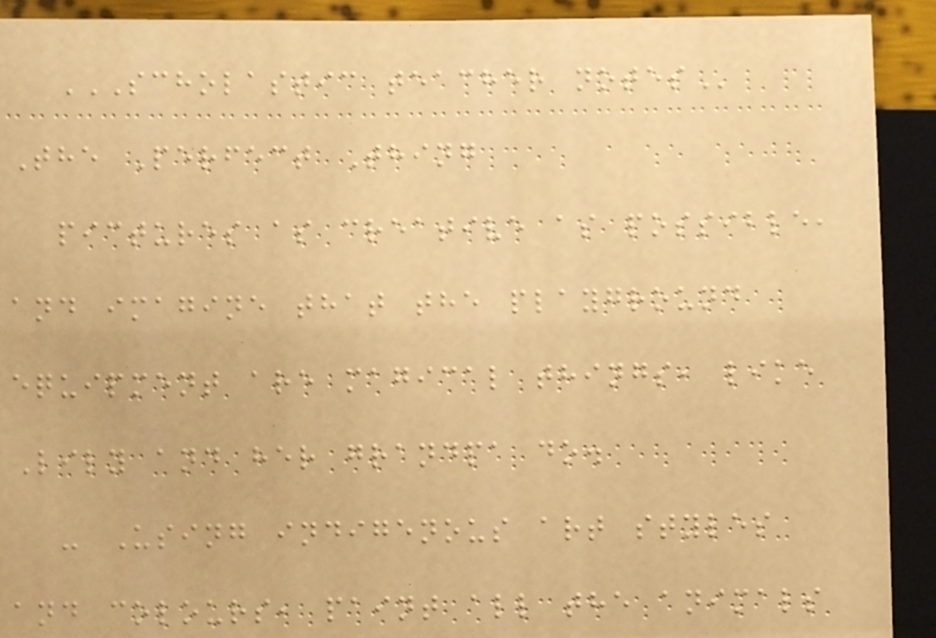SCHOLASTIC TEACHER NOTES
The Perfect Thing
pictures as creative as possible,
and imagine that the playground
equipment are magical things, like
Lily and her grandpa do.
- Using indigenous art styles
and colours, paint all the animals
